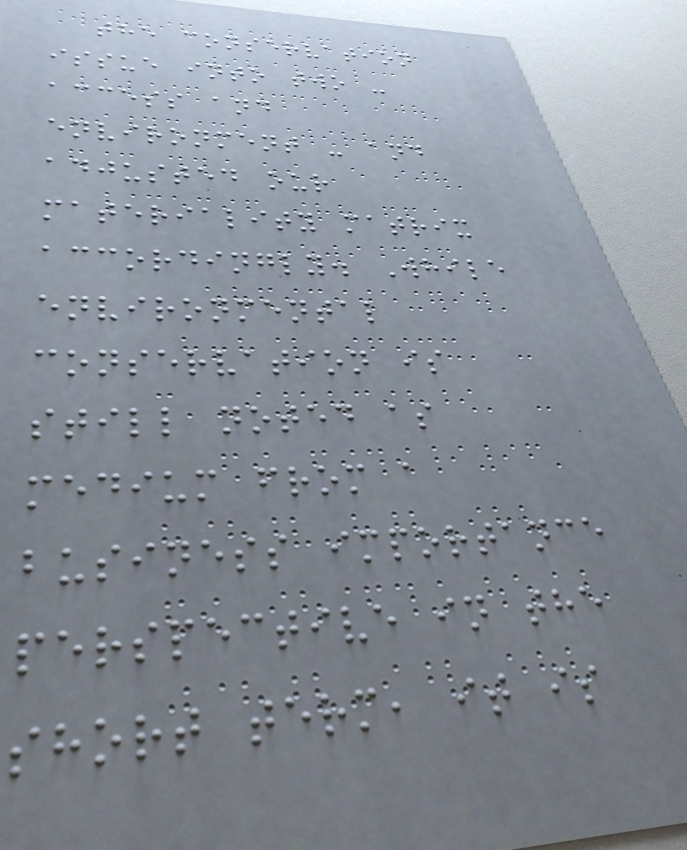the conservation
issue into two -
access and
environment - and
adjusted our
materiality matrix
accordingly. While
environmental
conservation is
still noted as
medium from a
business importance
perspective in the
short term, it is
